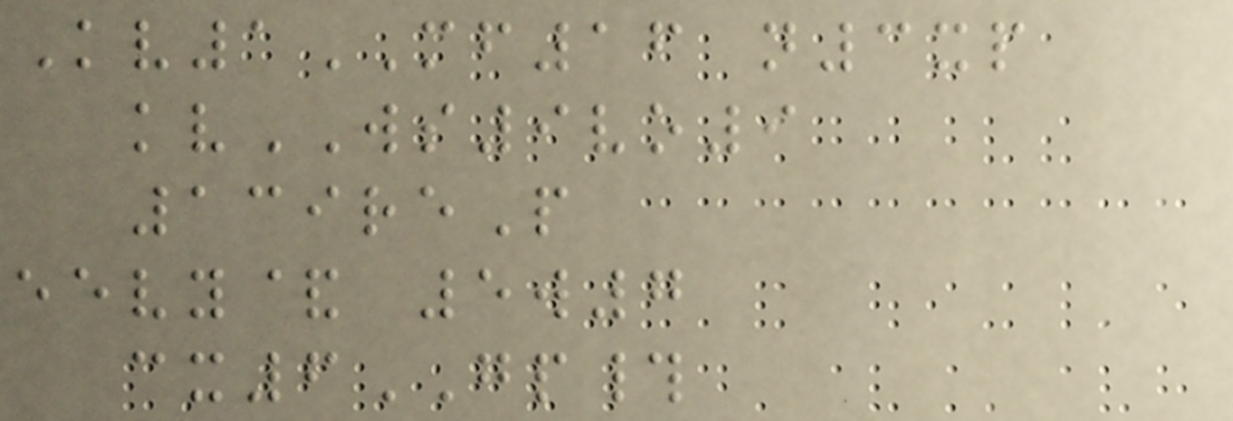Kv1MF16 n3xp
kvWS9vo9
139reP
eevy& 5w7
cx6GP#
